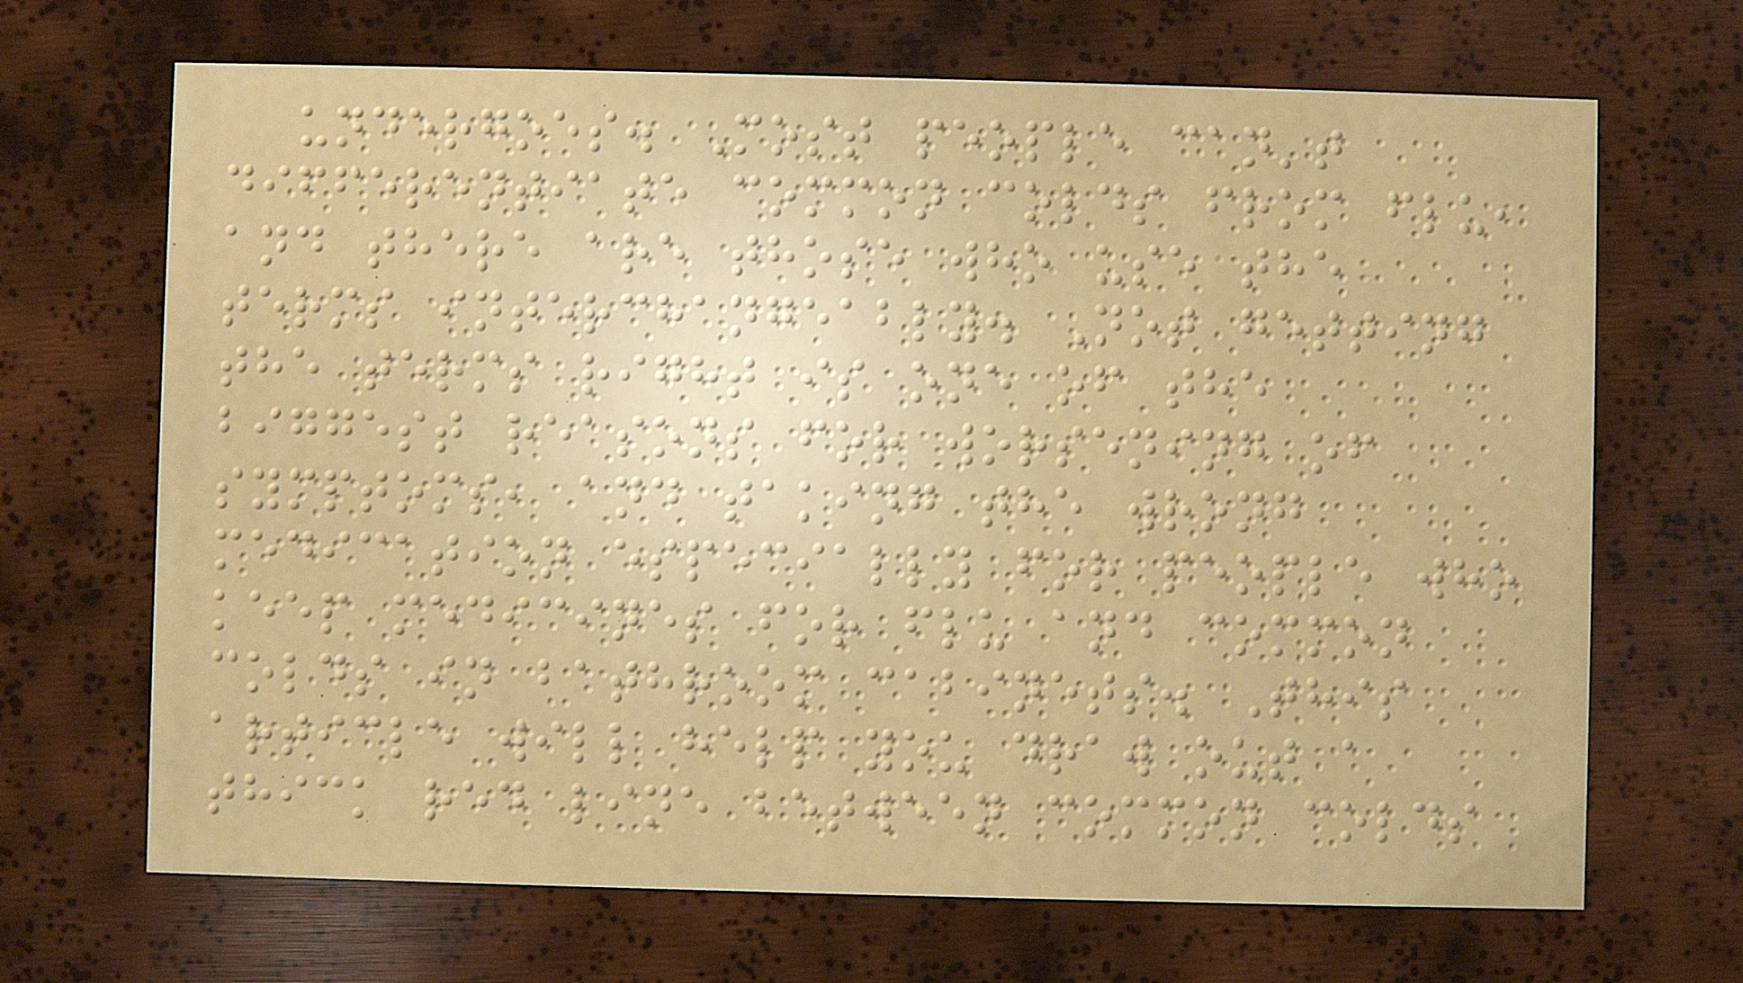undergoes. Most people can't
differentiate common colds from flu,
and there are those who use the
terms interchangeably. Not getting
the terms right is one of the
biggest reasons for worsening of
symptoms, and taking the wrong
medication especially for people who
keep medicines for flu and common
colds in bathroom cabinets. This
article will help you draw out a
thick red line between common colds
